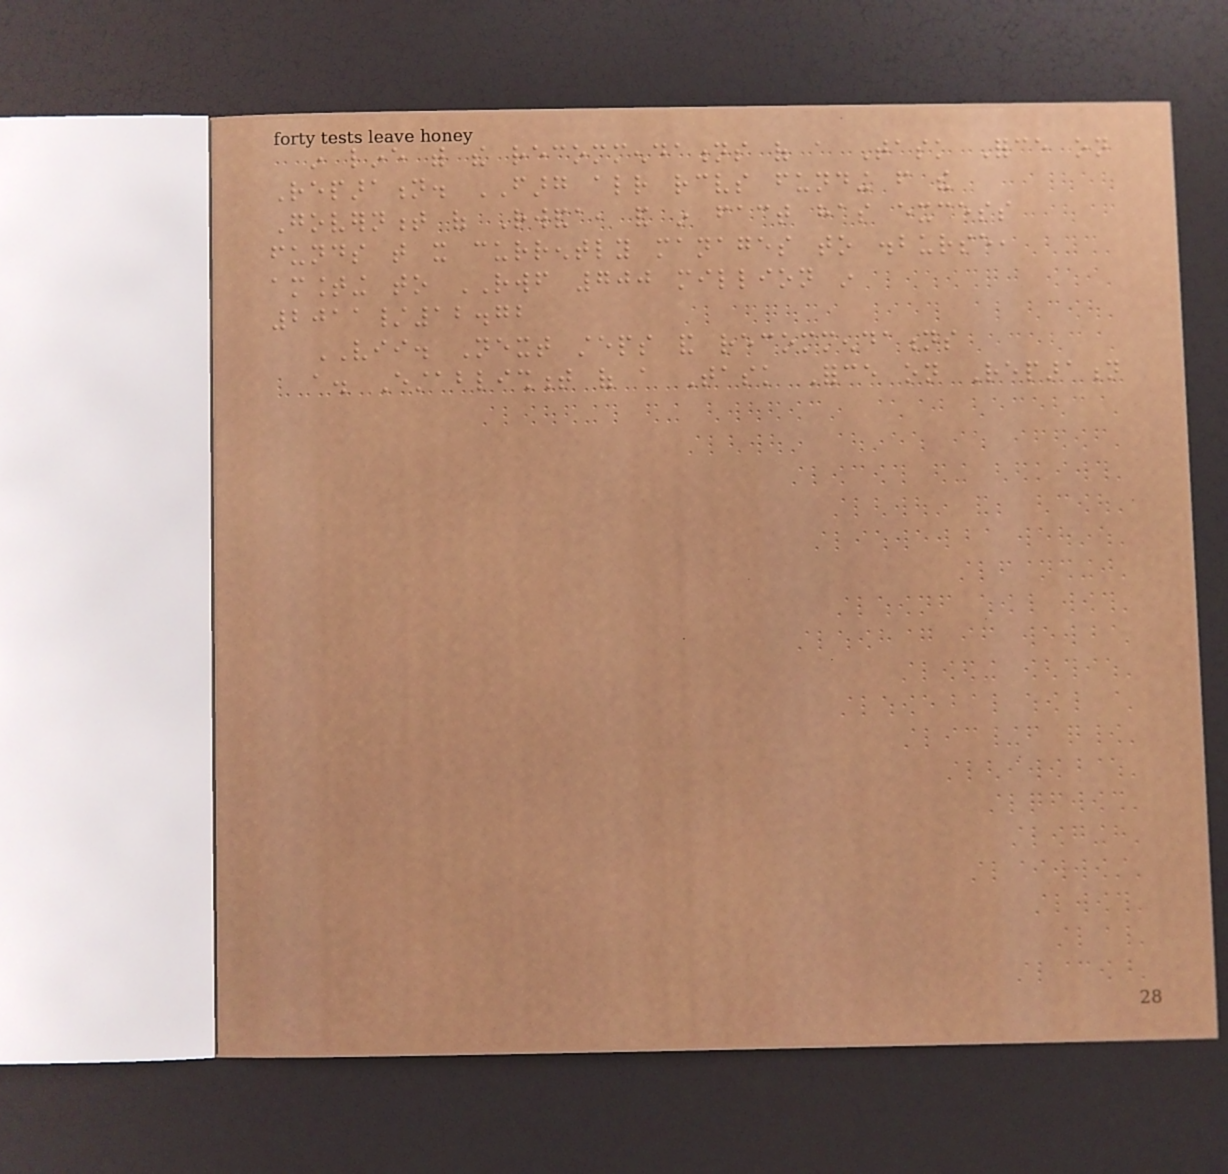in line with the recommendations of a Task Force on
Reparation. FARG already receives funding from the
Government of Rwanda, and in fact has excess
funds that it currently manages to disburse,
amounting to RWF 700 million in
2011/12.72
VII. Next steps and recommendations
a. Establishment of a Task Force on Reparation
